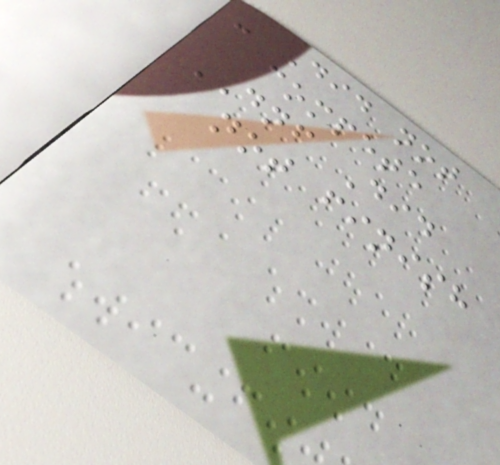- Did not
compete
DNF Did
not finish
